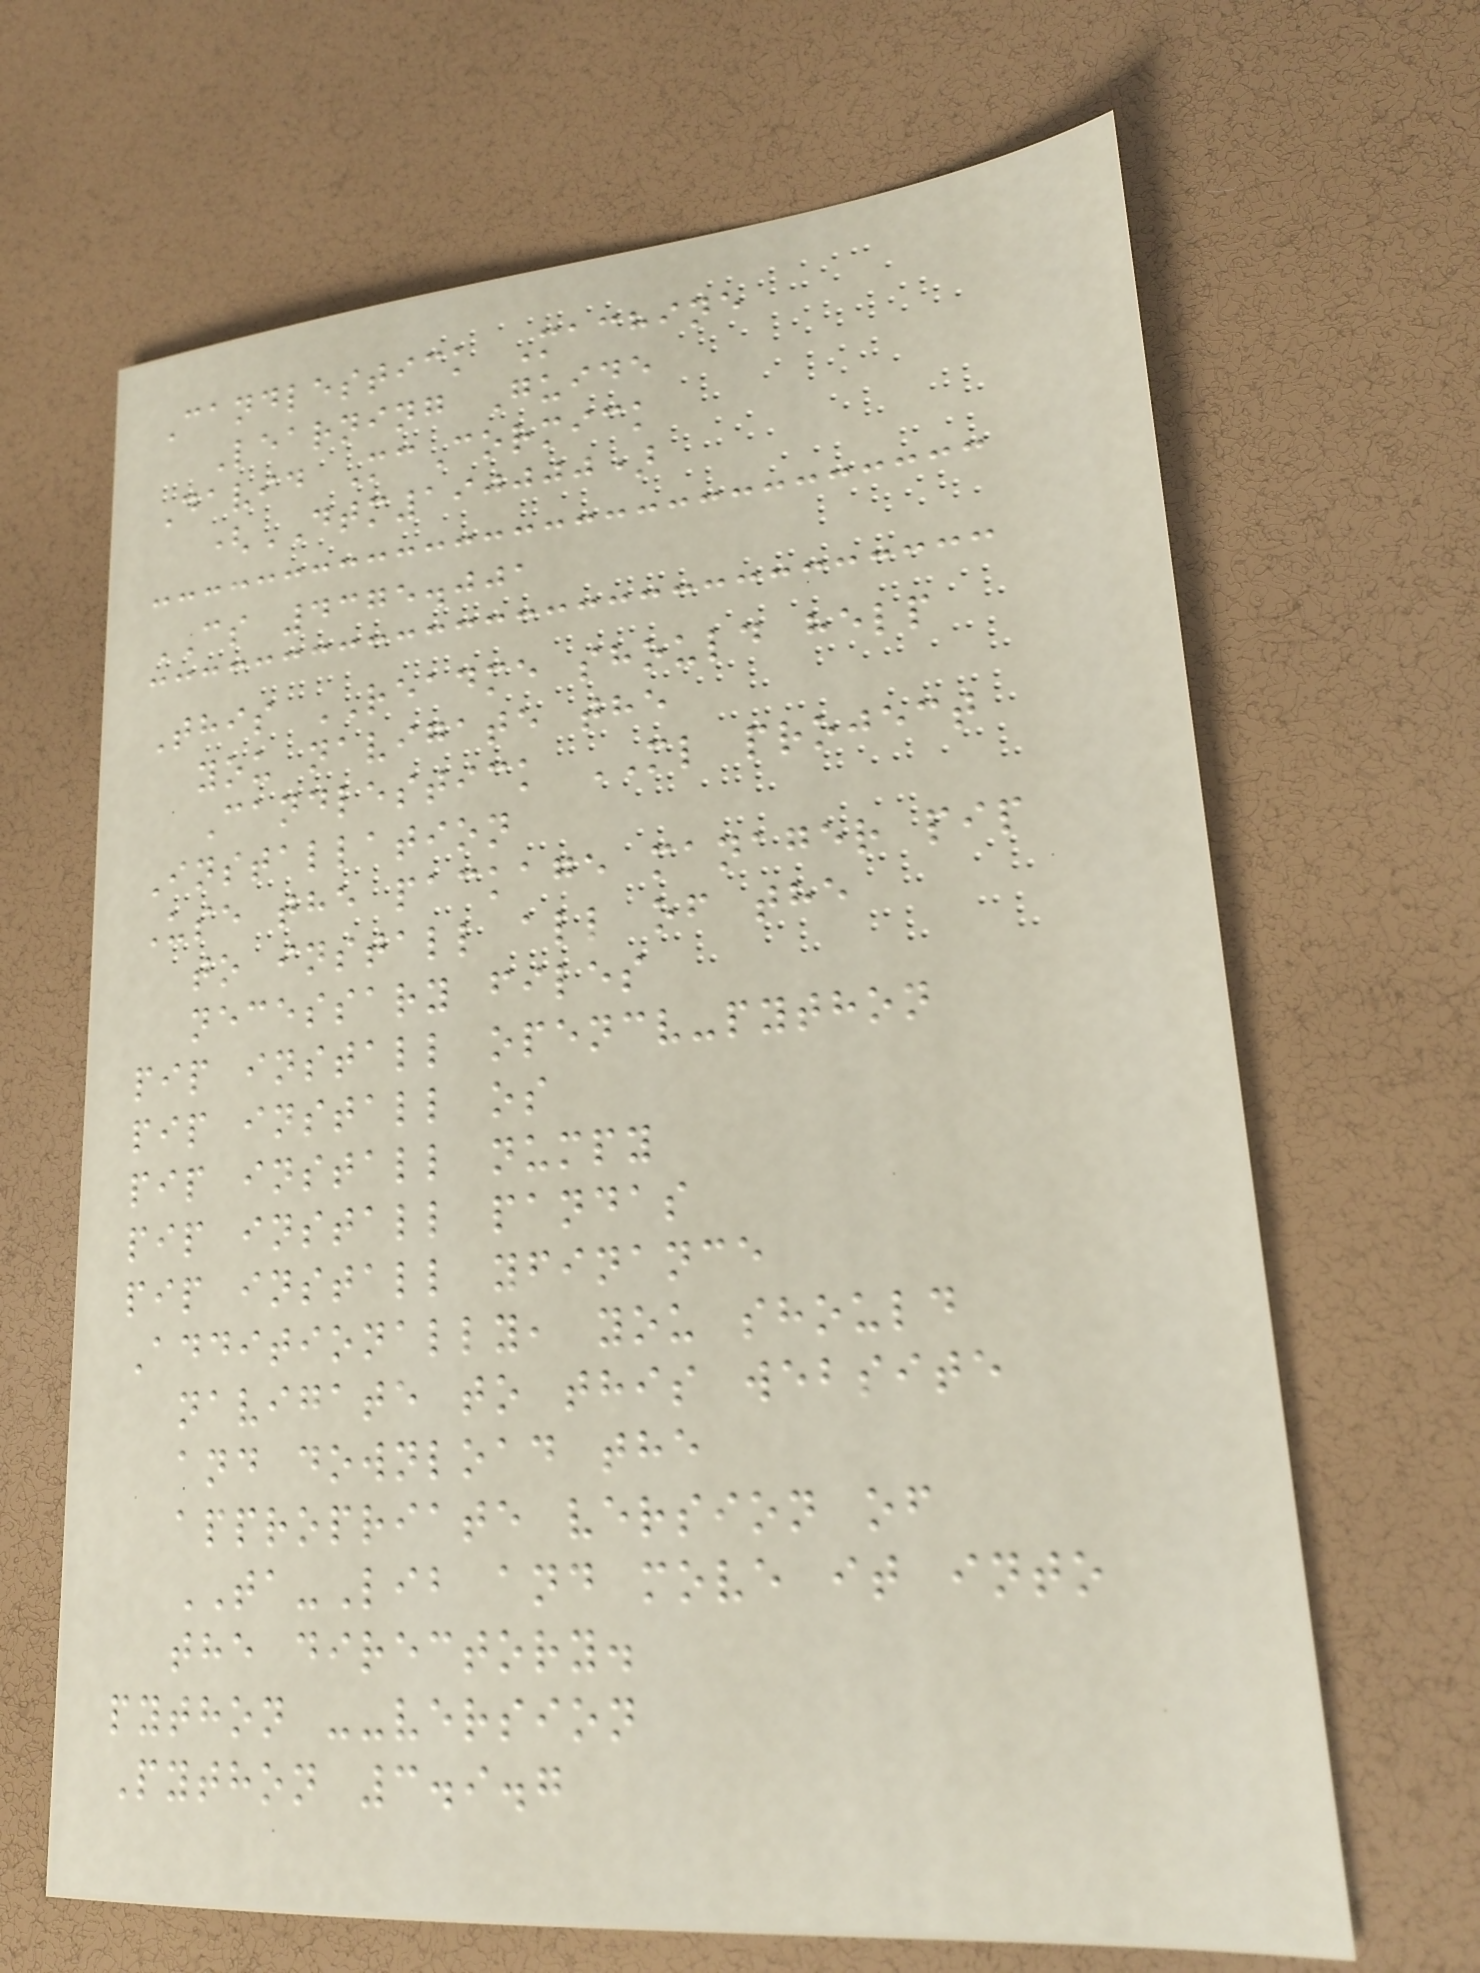Candlestick Machine
Learning Guide
David McCormick
(DTM190000)
CS 4375.001
This README should help
you navigate the
Candlestick ML project
Installation
Use the package manager pip
to install all of the
necessary files
pip install opencv-python
pip install os
pip install numpy
pip install pandas
pip install yfinance
Additionally, you should
navigate to this website
and download the
appropriate version of
TA-Lib and move it into
the directory.
python --version
Python 3.9.7
